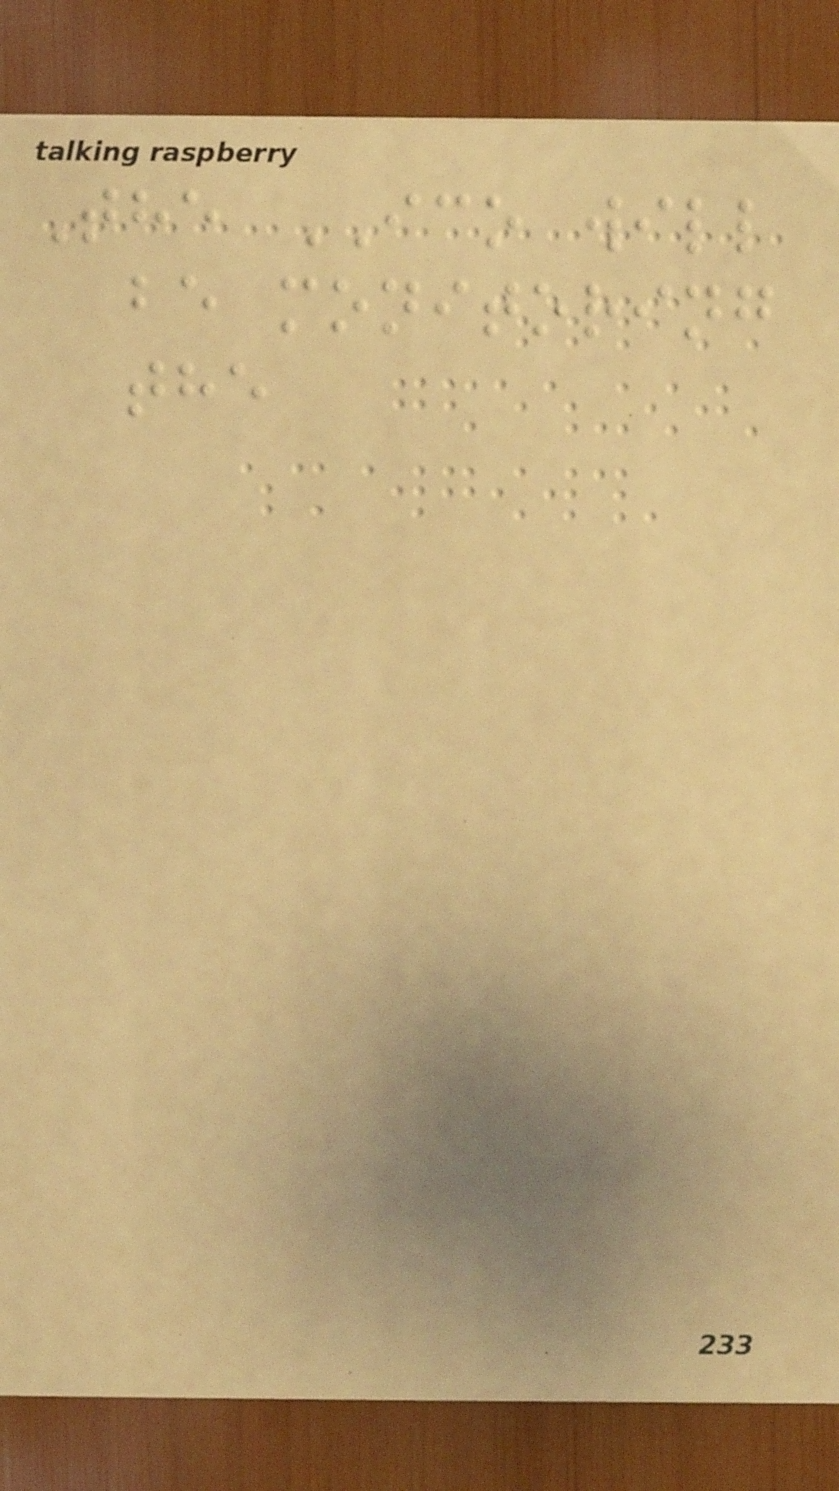The ICO will
be monitoring
the
